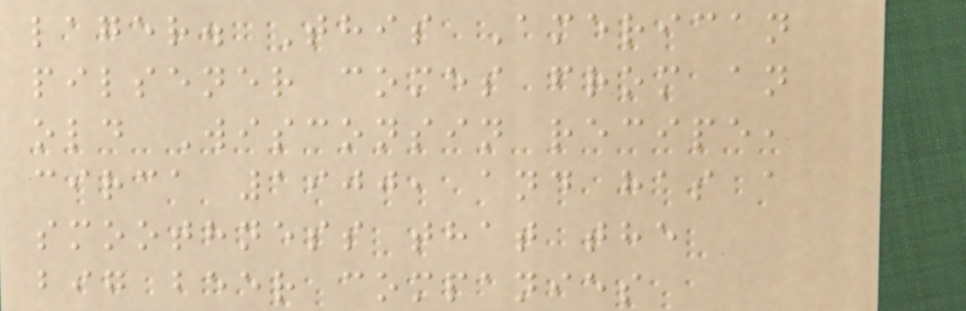lager. This American
pilsener comes from an
old Wisconsin recipe,
circa 1900, and has a
smoothness that the
big beer companies
